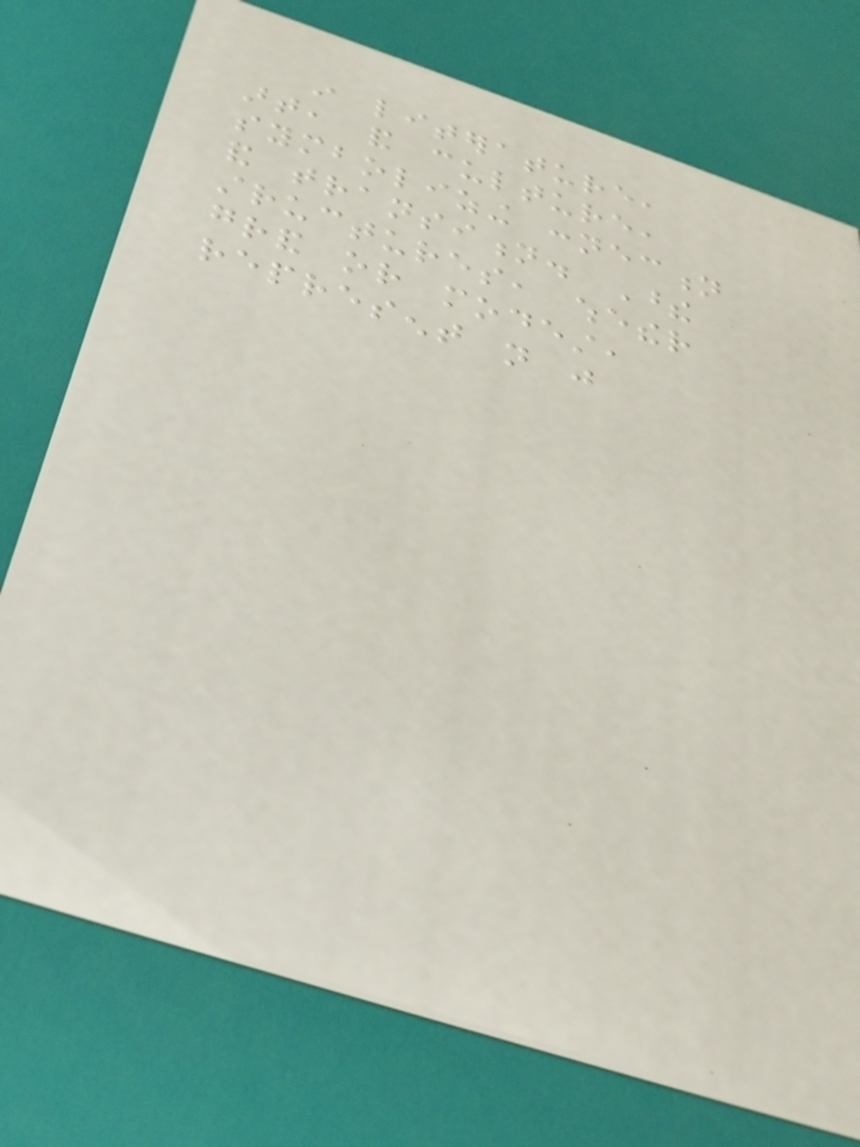in literature,
art, and culture,
symbolizing connection
and transition. These
structures, whether
grand or modest,
represent not just
